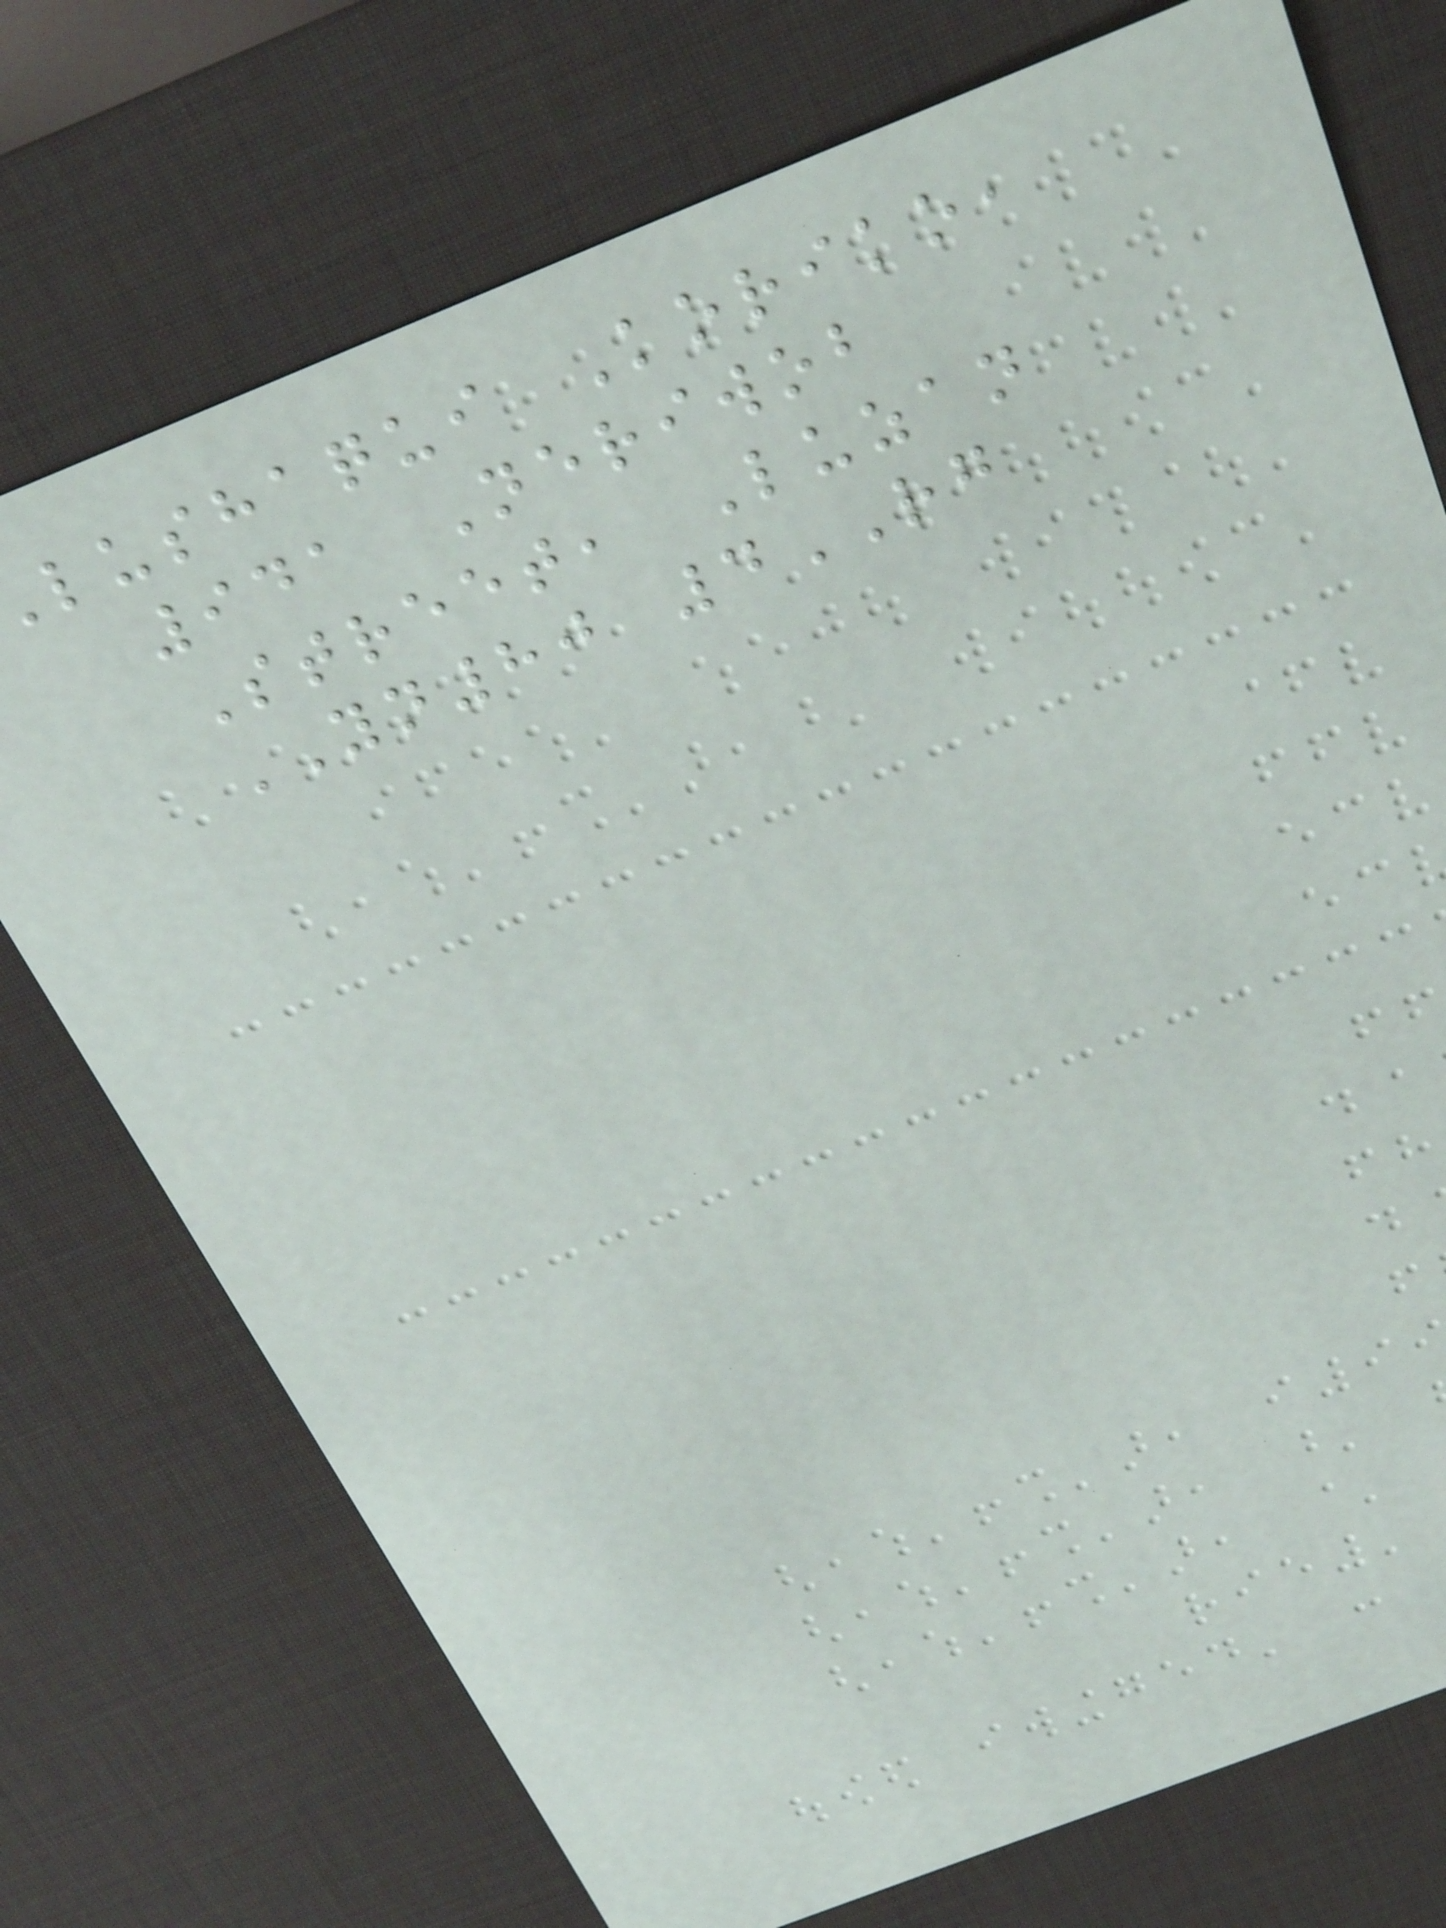lushaqui Koriko,
941 Neriwob
Street, Luzan
YN80 4RG
